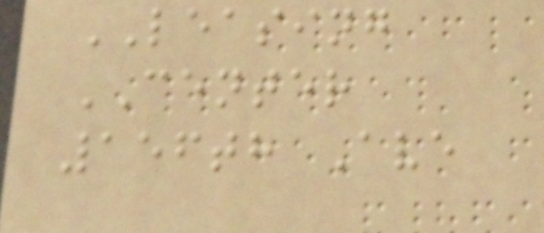LEASING
CENTER
156th Ave
